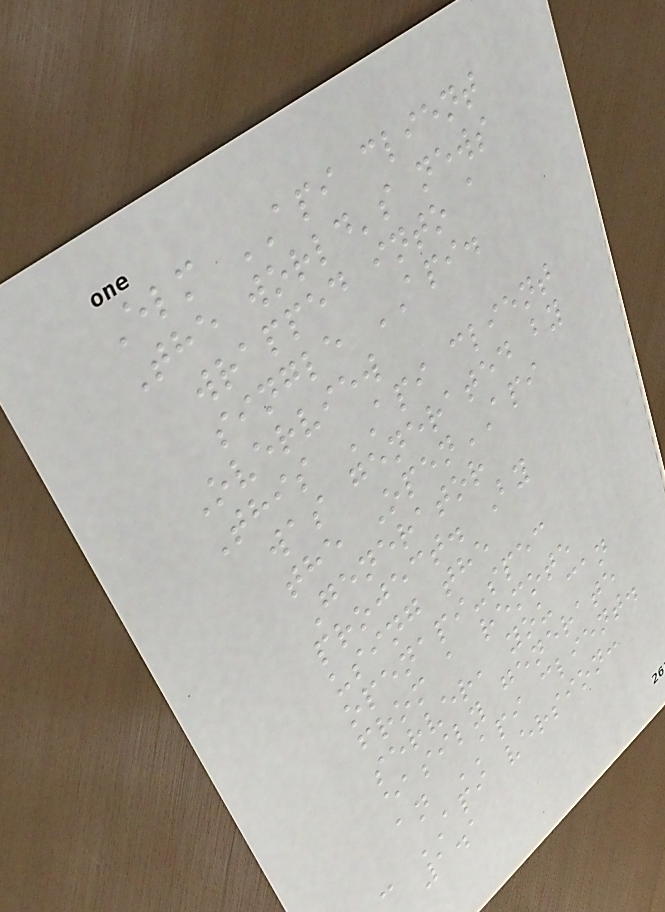Elm API client
The world's news
wrapped into a
single API.
Overview
This API client
was generated by
the OpenAPI
Generator
project. By
using the
openapi-spec
from a remote
server, you can
easily generate
an API client.
- API version:
1.1
